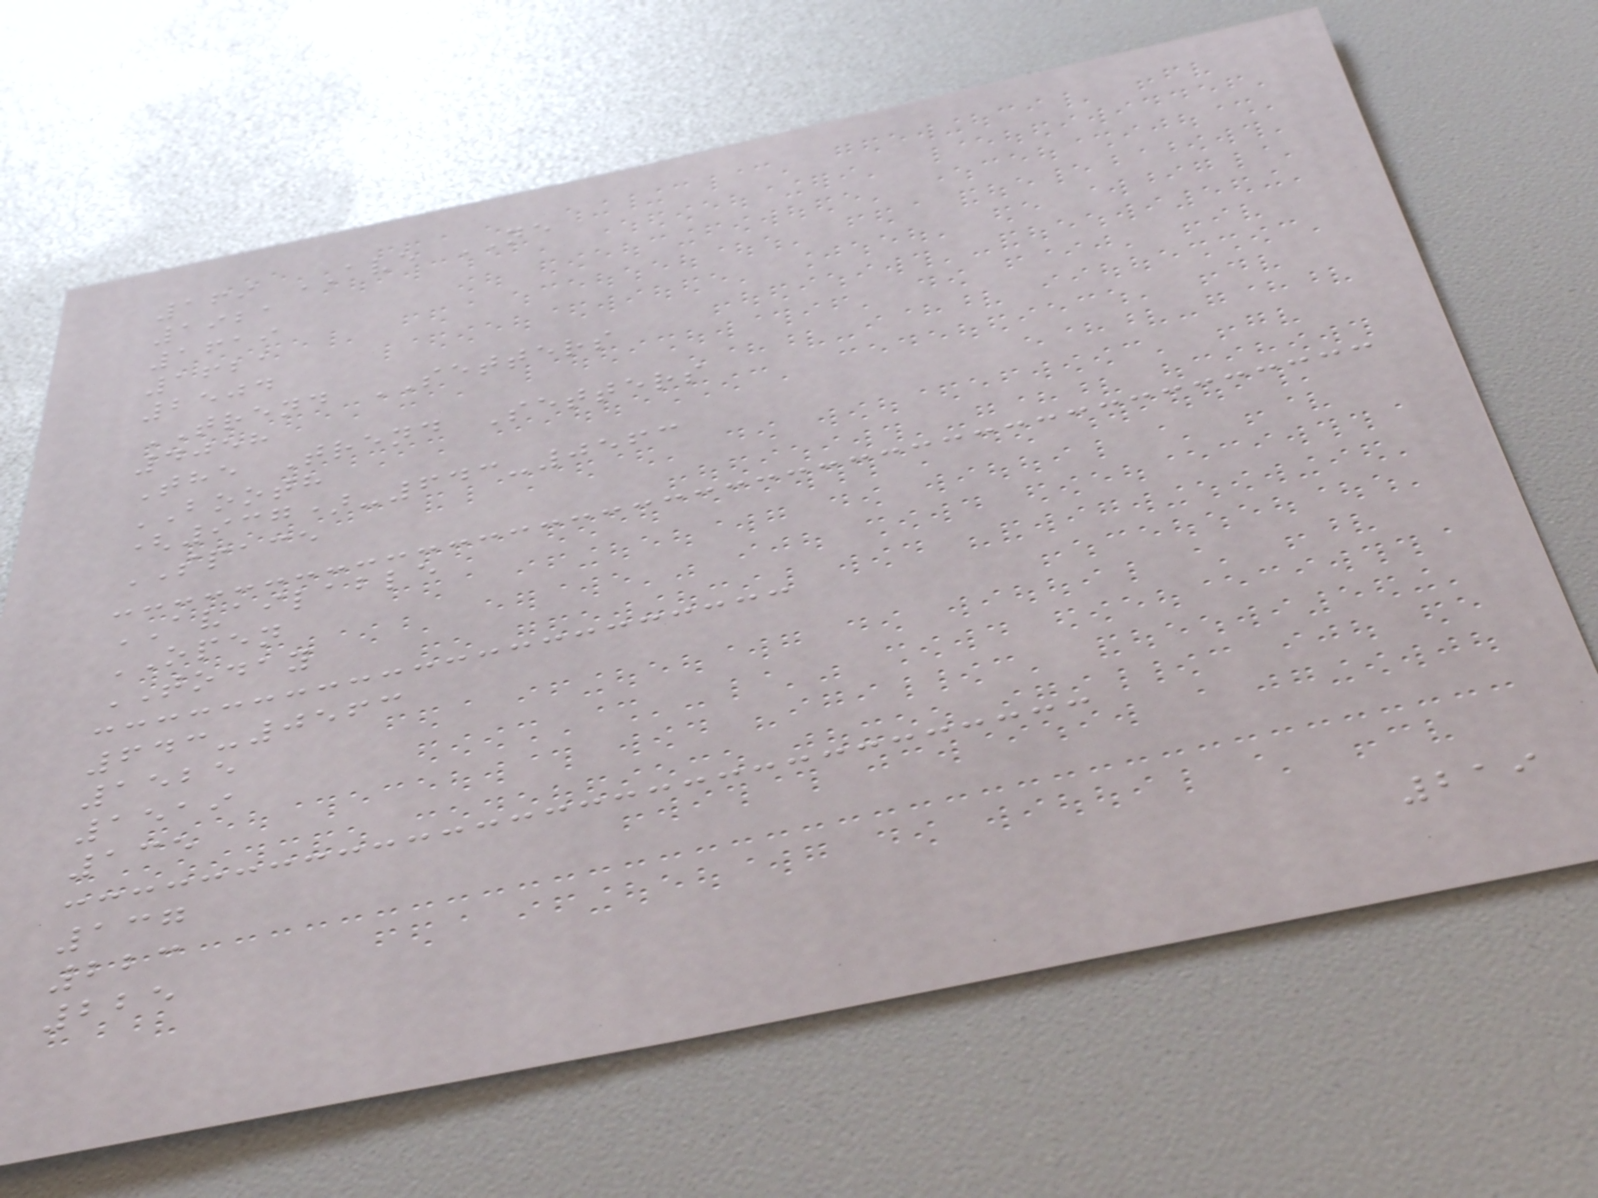169 AVE NE
1921
1619
1621
2504
TREND SETTERS
4058
The Trend Setters
BOOTH
(937)-643-0563
SPACE
AVAILABLE
OPEN
TODAY
643-0563
1525
1519
135
137
223
225
219
